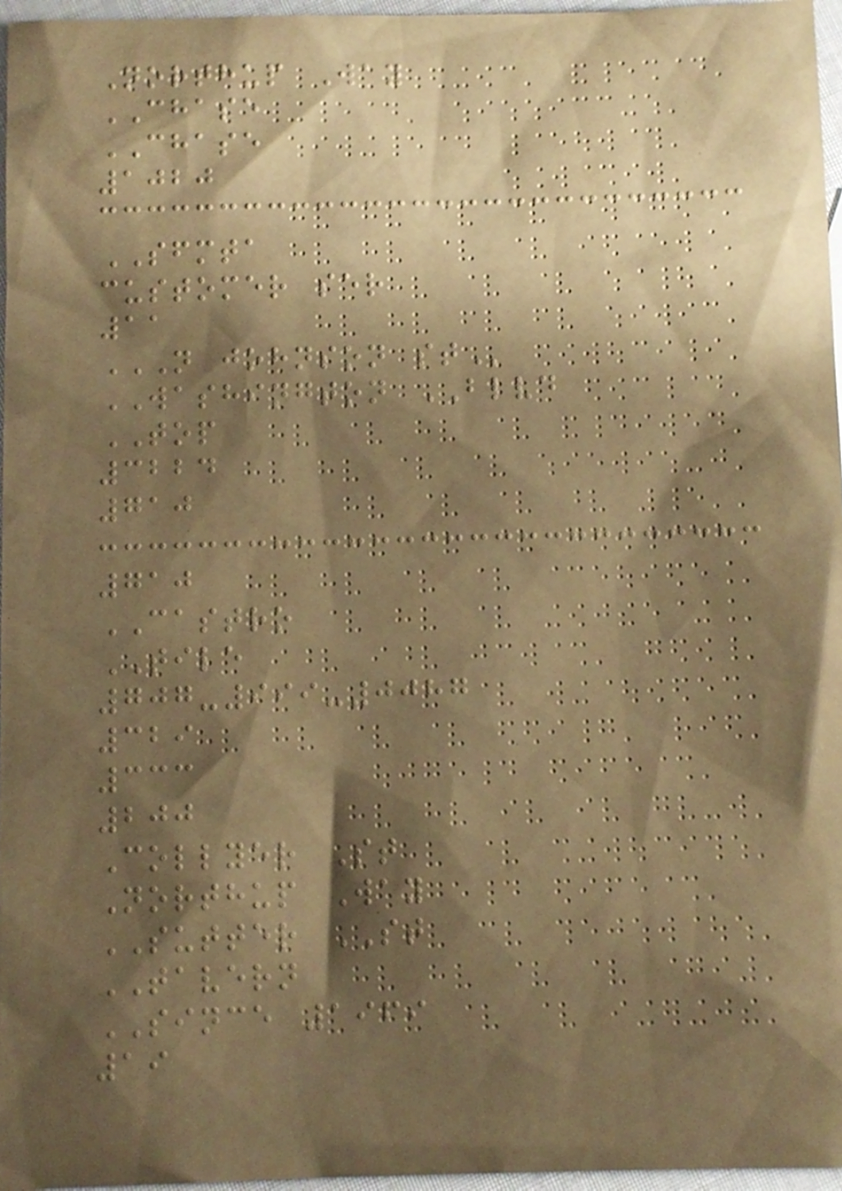Northup Way
CHASE
CHASE
1020
SFMTA
customer ser
11
N JOHNSON ST
WASHINGTON BLVD
TOP
3224
710
710
CASTRO
TILE
707-999-0087
329
333
200
Collyer St
Northup Way
SUTTER ST
TAVERN
SINCE 1969
19
